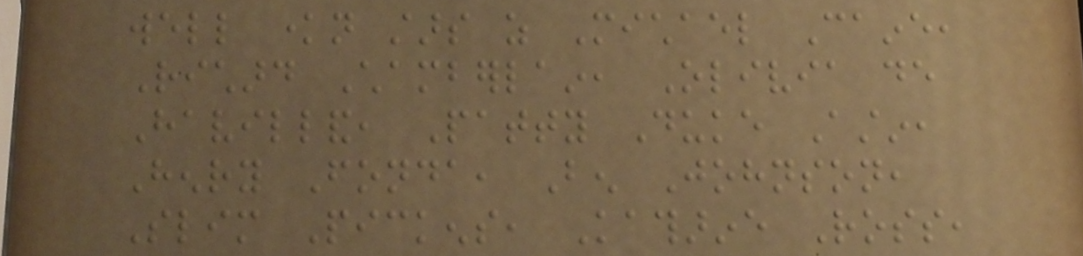well known stars as Michael Caine,
Richard Chamberlain, Olivia de
Havilland, Patty Duke Astin,
Henry Fonda, Ben Johnson,
Slim Pickens, Katharine Ross,
